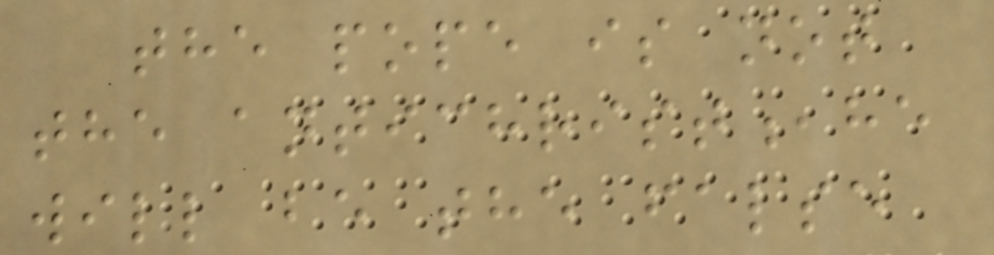the pope is not
the antichrist,he
will be the false
